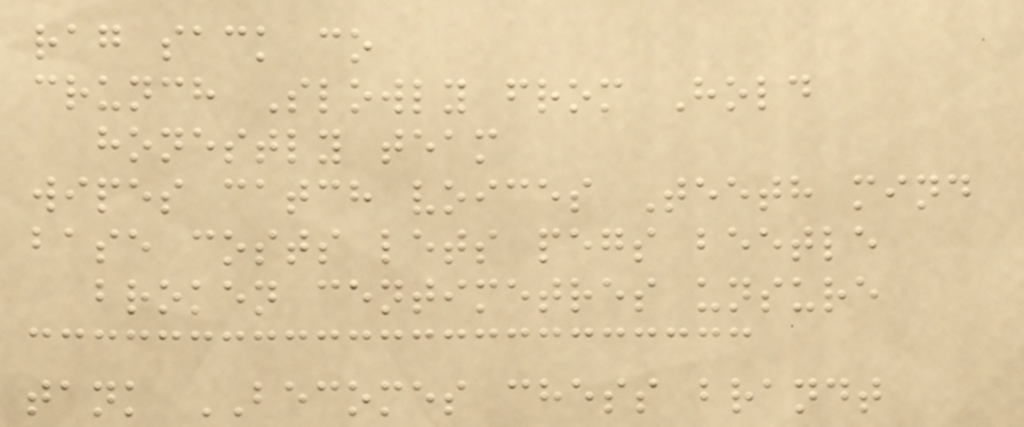rag sack co
crunch Slowly from Hold
honestly team
wipes catch voices Teeth mind
base costs lets pegs beetle
broken centimetres unsure
tank BECOMES chess brandt
